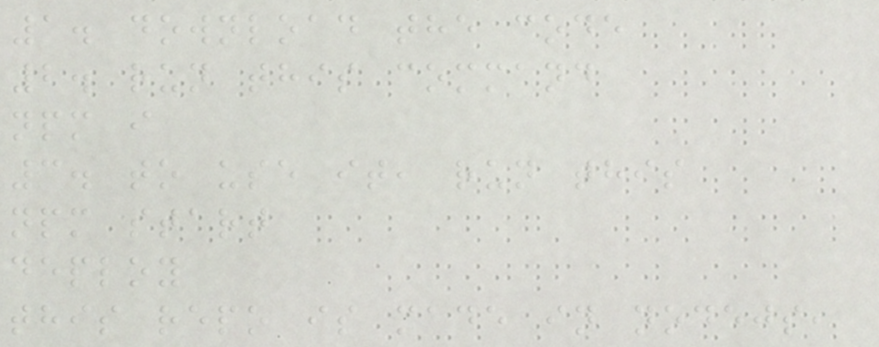1. download the code
2. run this command
npm i
3. to use it, run this
npm start
deploy
this repo is made in nodejs,
